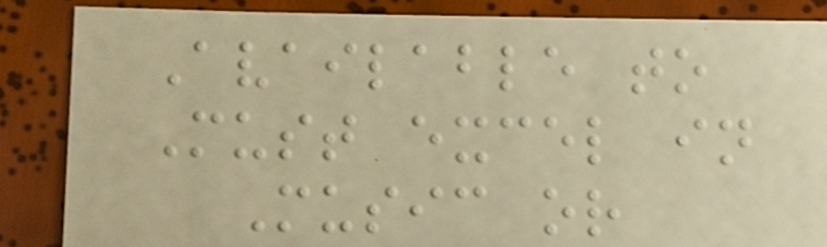Available to
Must excel in
Music or
